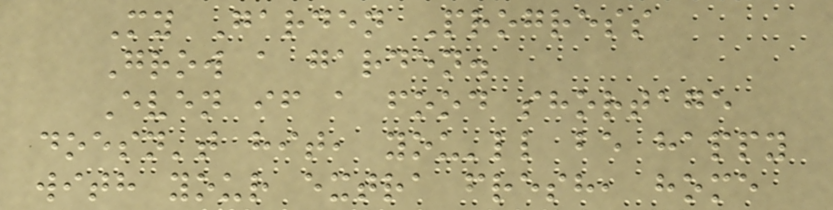My Garden Progress
Grow a garden.
Even if a food shortage
doesn't hit, you'll be happy
with your extra fresh, home
